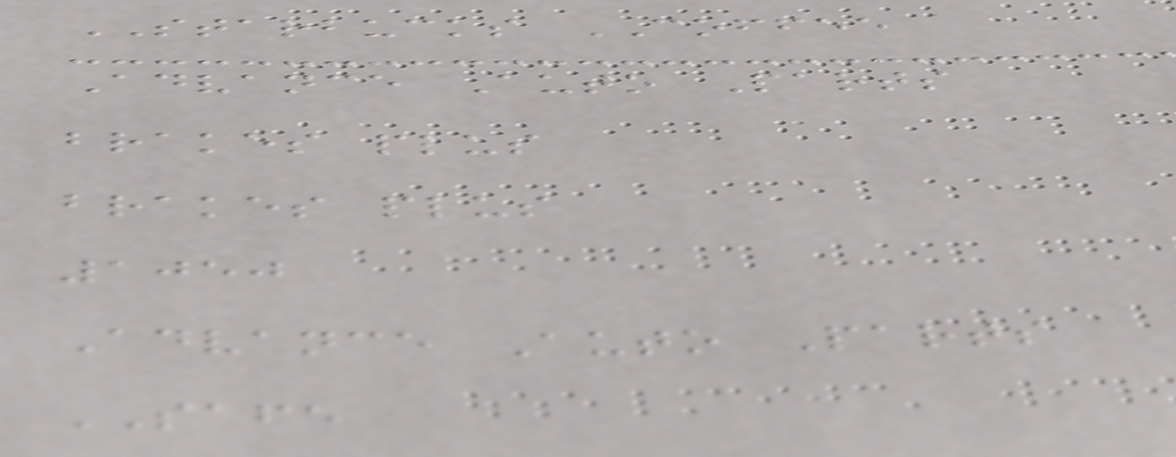STARBUCKS COFFEE
Advance Auto Parts
brakes plus
brakes plus
1050
Advance Auto Parts
SAFE
